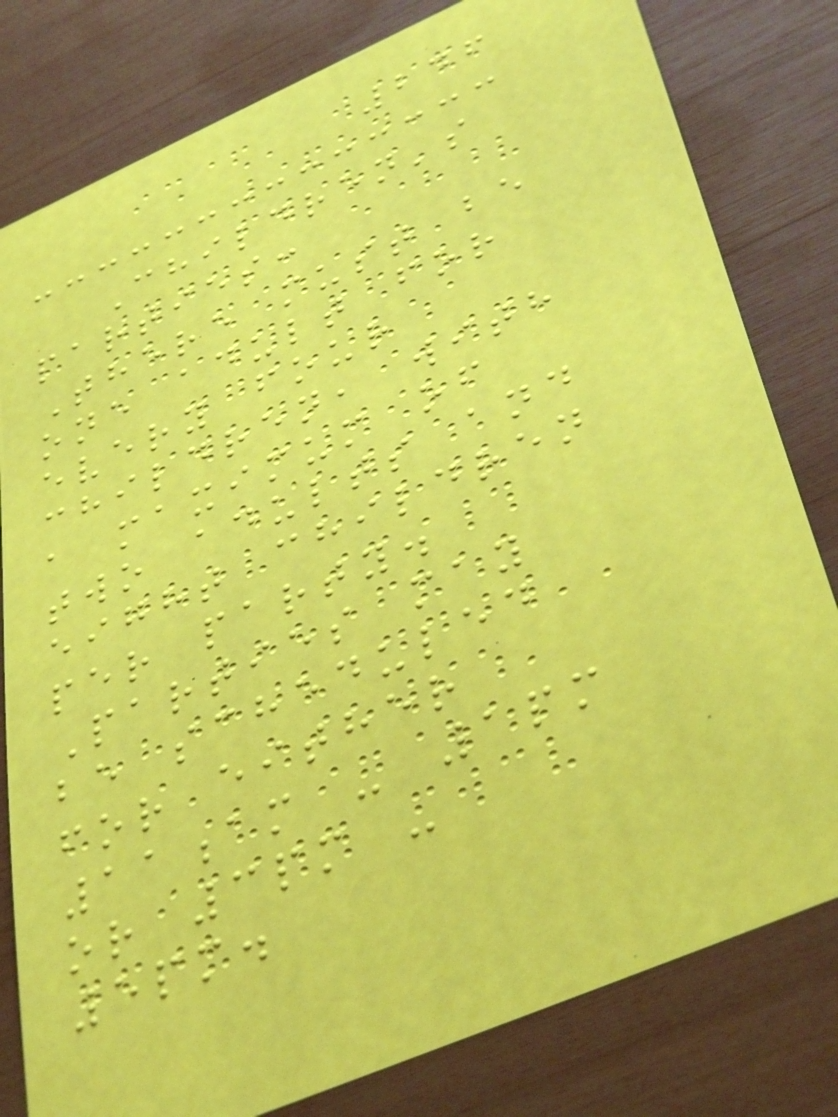246
Children's
parties:
There must be
one adult for
every four
children, with
a maximum of
two adults and
eight children
per party.
Parties may
be scheduled
for either
11am - 1pm
or 3pm -
5pm.
